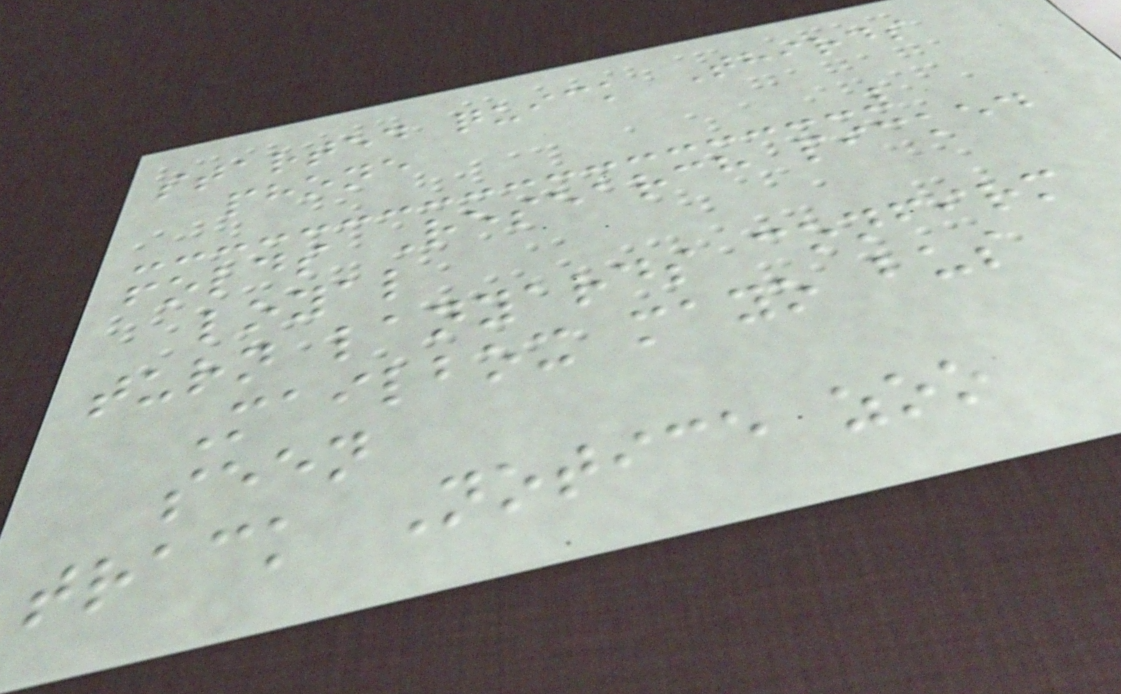started quick Thirds
phone
folds Research picked
loyal
turn lanyards confirm
Mailbox mayo bus
seen
track Notice zoo
